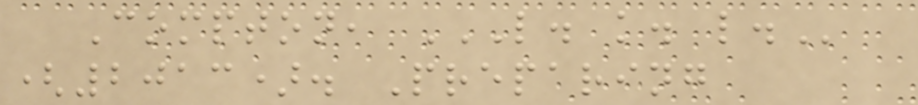Compton, L. K. L.
(2013). Preparing
